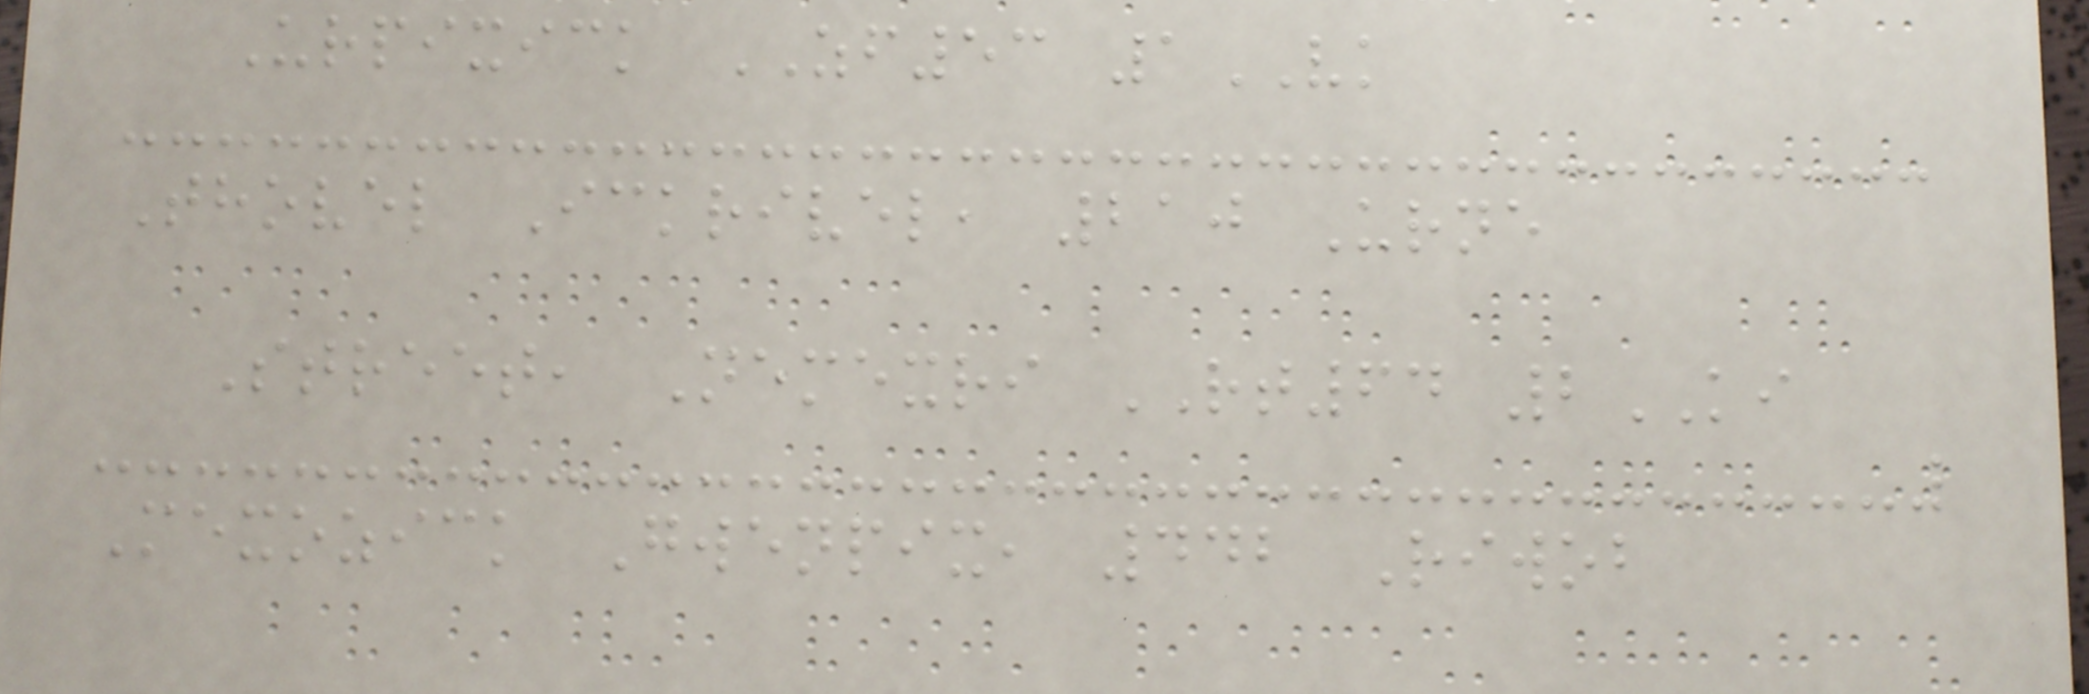Urpixick ZF53 1VK
Thovel Ickrivel, 210 Urne
Street, Nemexri RT64 2KI
Mexozick Gwenpix, 442 Riwob
